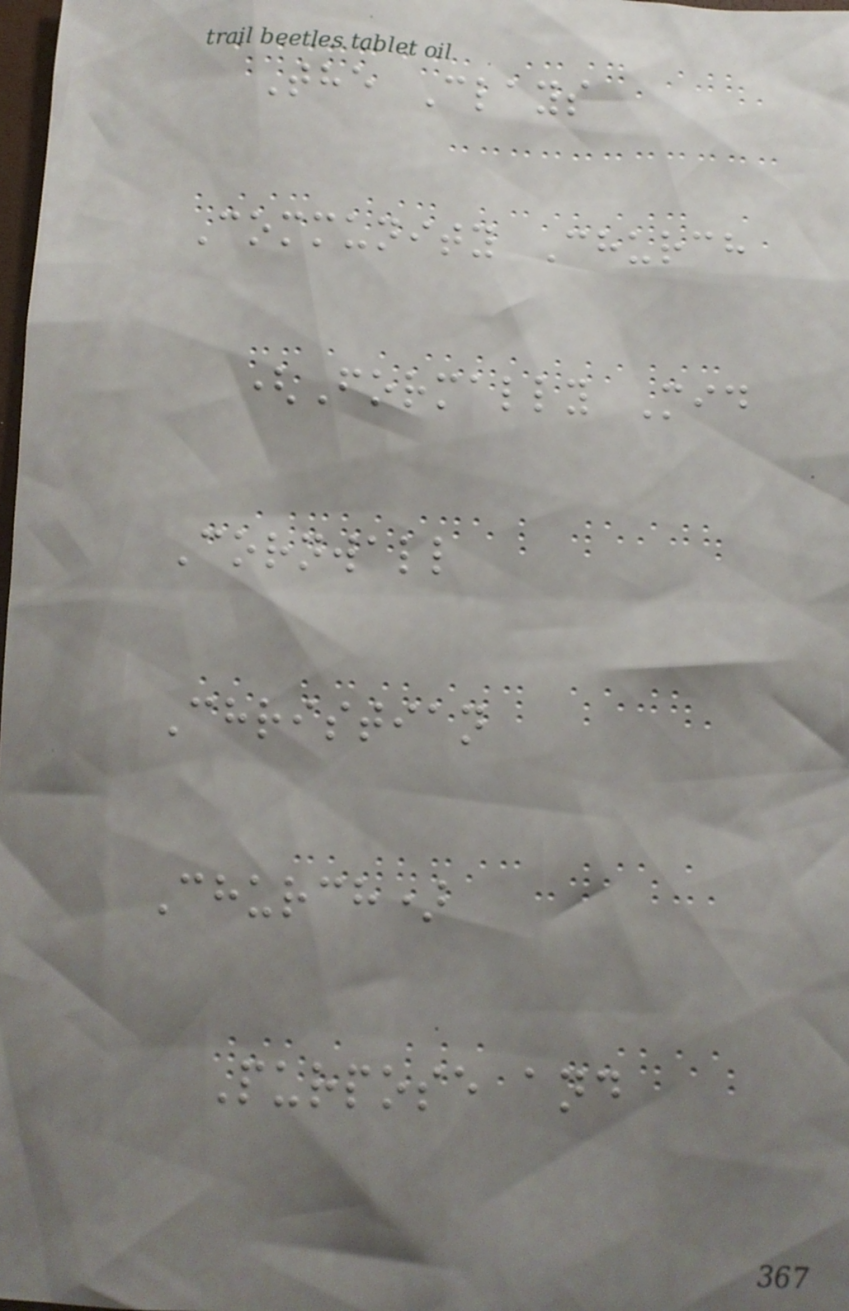The Clays
Community Church
(Formally Mid
Cornwall
Christian
Church)
Purpose and
